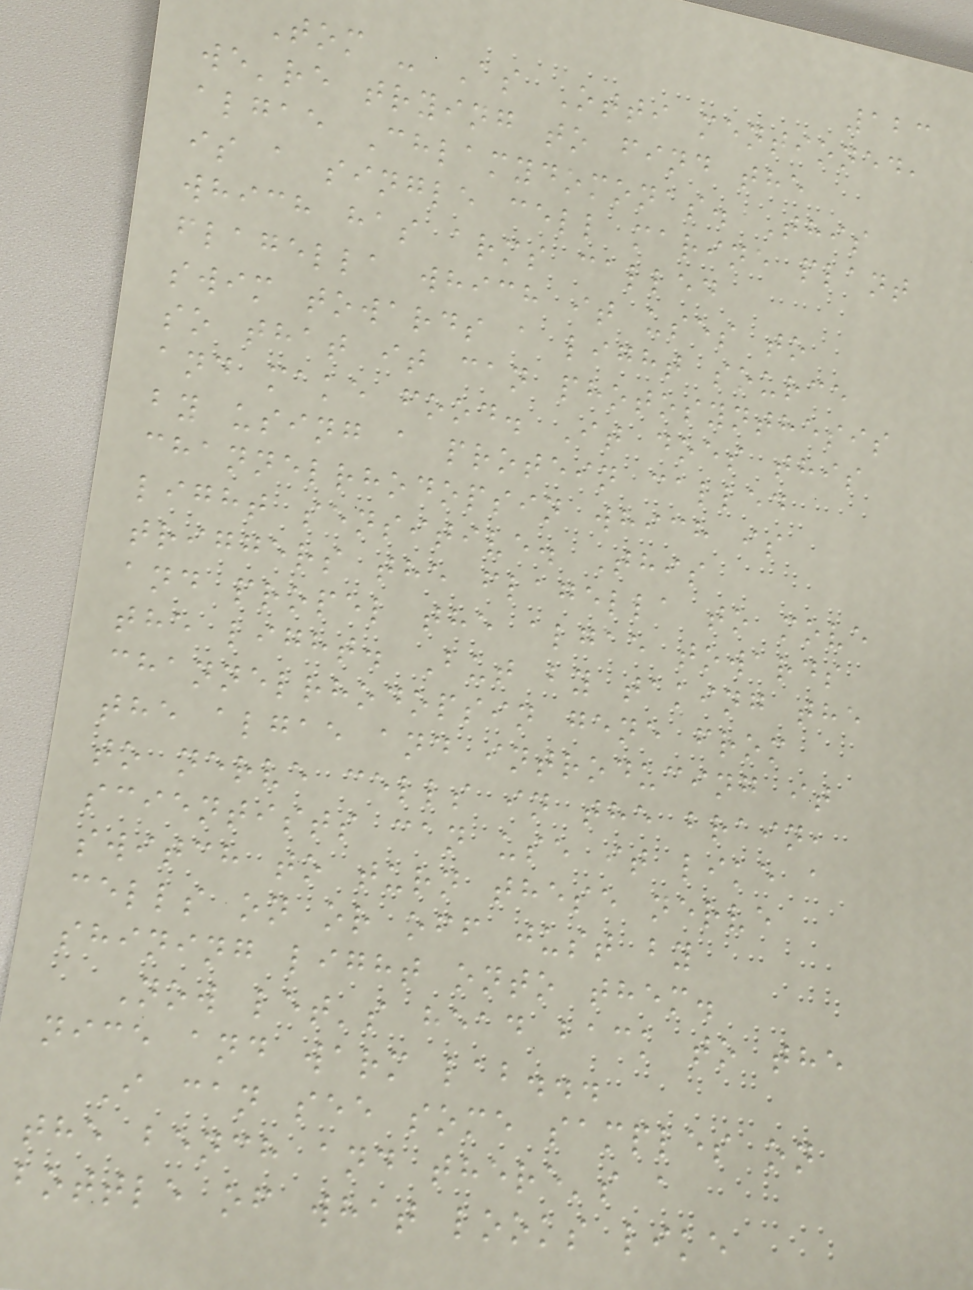123
Tom - As Otti mentioned,
we're trying to find the
algae Chlamydomonas. This
is a single cell marine plant
which has arms called
flagella which it uses to
swim towards a light source
so that it can photosynthesis
and make food. It does this
by using a protein called
channelrhodopsin which is
light sensitive. This
triggers the flagella to move
and propel the algae towards
the light. But by taking the
channelrhodopsin gene from
the algae and introducing it
to nerve cells in the brain,
scientists can use it like a
switch to turn these nerve
cells on or off just by
shining light onto them.
Now let's head back to the
nice and warm lab...
I can see some samples on
the bench and there's a
bottle of what looks like
